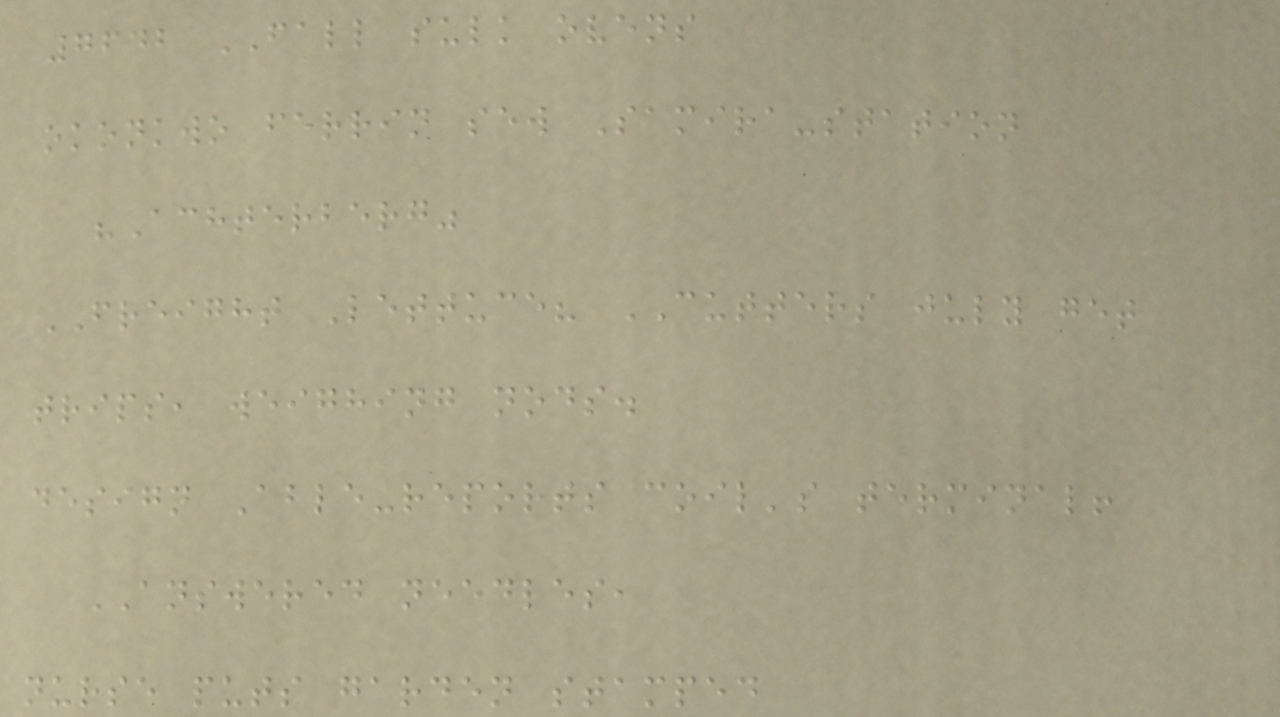7642 FALL sulk ovens
okonkwo ferrin sew Samira-station
"Achterberg"
FREIGHT Lettuce? CUTTERS july get
trips, weighing nods.
design Able-reports coil's terminal!
ANSWERED needles,
nurse puts garden stamped
